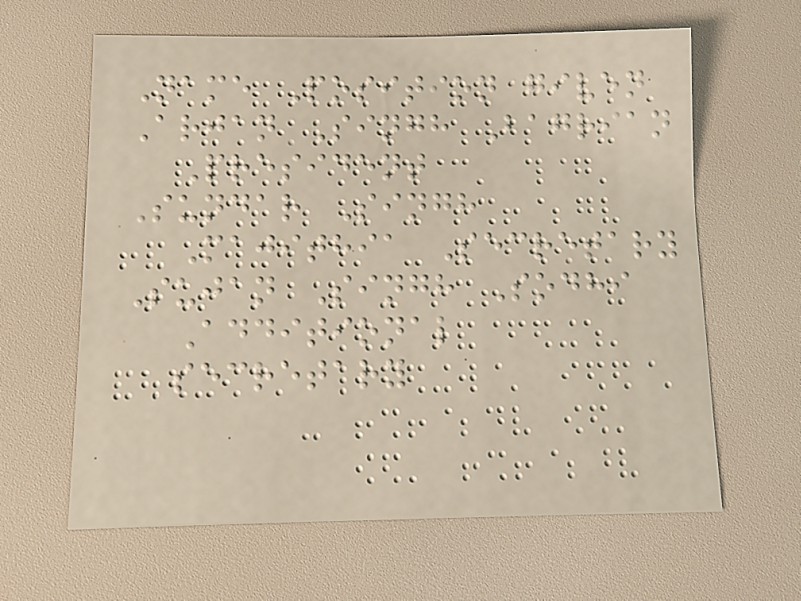Name Position given
Arjan Singh Bagrian
President
Sundar Singh
Majithia Secretary
Sujan Singh Sodhi
Additional
secretary
